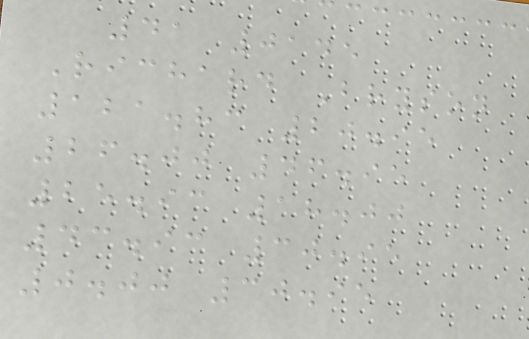41 0145
Richard Bryson
121.83 20.95
26.00 46.95
25.93 18.00
43.93 30.95
0.00 30.95
